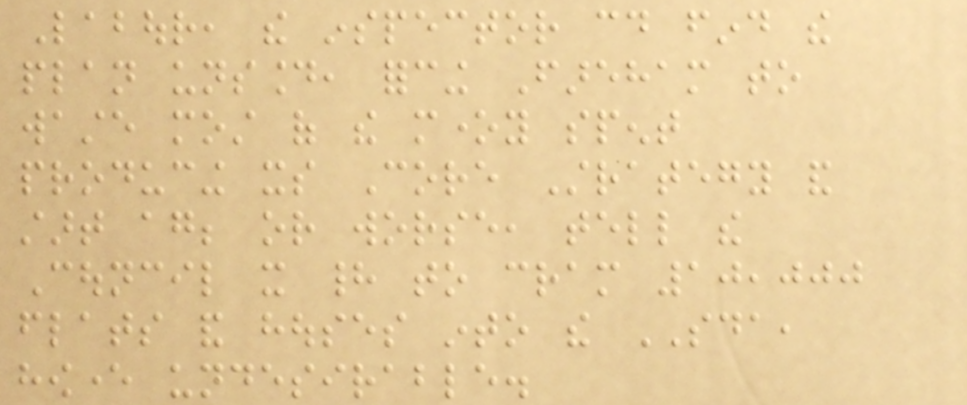Labour, the inspector could find the
plan unsound, forcing Fareham to
waste most of the money spent
producing its Core Strategy and
start again; or worse, tell the
Council it had to cram 10,000
flats and houses into the SDA,
however undesirable.
